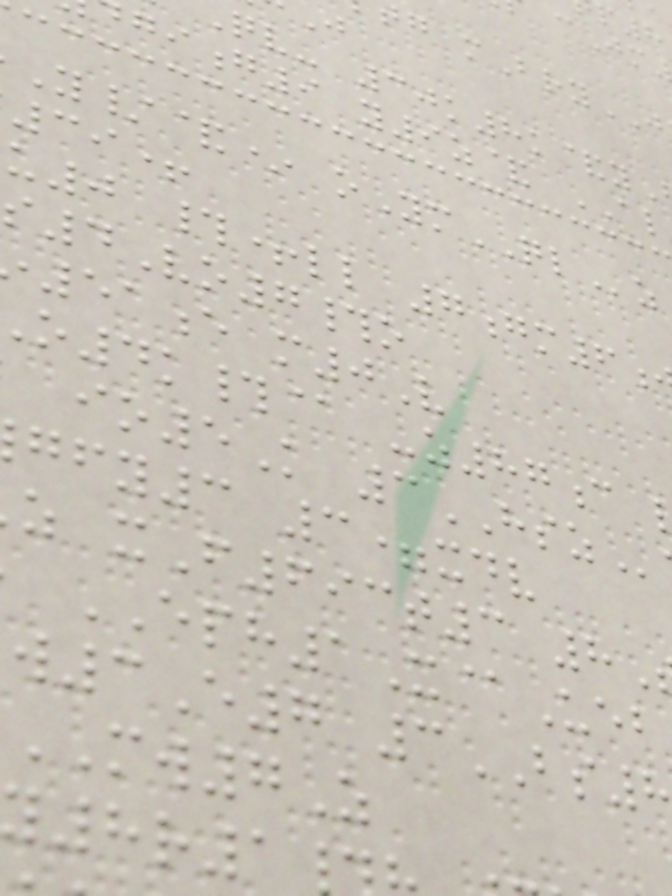qv- 30k8k&y
g9 y9z& AL
Y/&* oYmQLz
39+
u0 #+ll 7gm6
s4Vo7#o
51e m0V
o4k#@ -z87c
io5K 3HSZ
y3 3=xdv
z xF693t3 8
EPH1X@Ueb
w3E7 3BS
MW7Z
